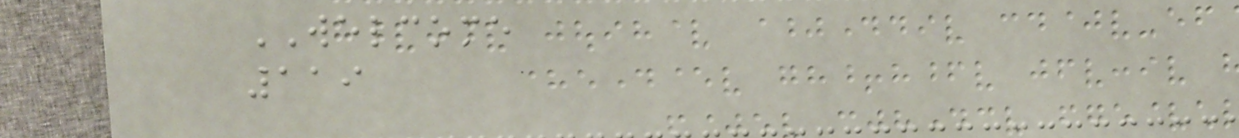WELCOME
119
